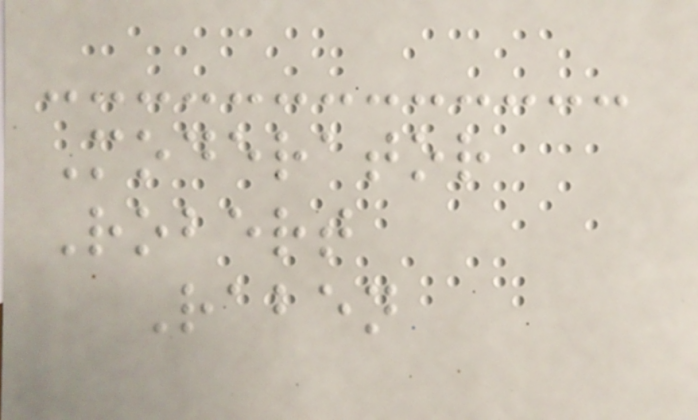Moderator
Robert
Raben
